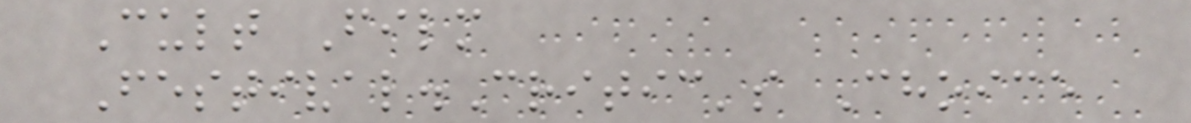Cult Film
Festival.Critic's Choice
